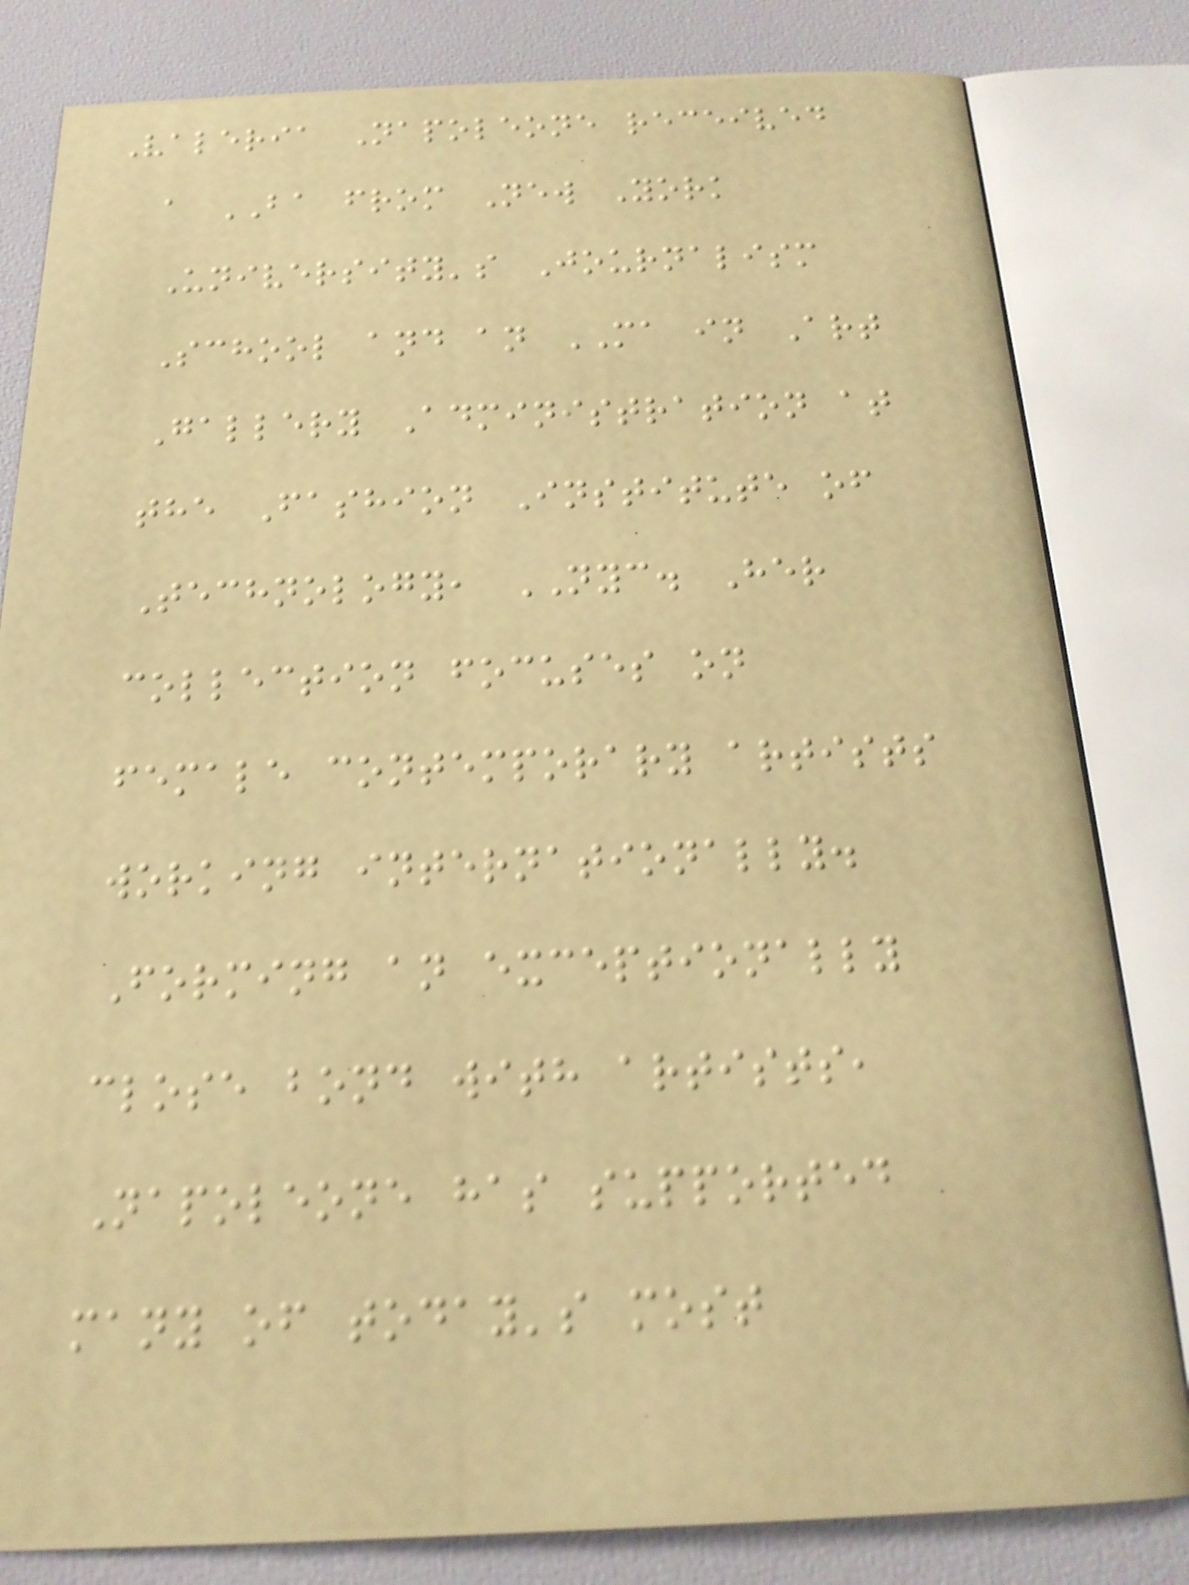Valeria Napoleone received
a BA from New York
University's Journalism
School and an MA in Art
Gallery Administration at
the Fashion Institute of
Technology, NYC. Her
collection focuses on
female contemporary artists
working internationally.
Forming an exceptionally
close bond with artists,
Napoleone has supported
many of today's most
